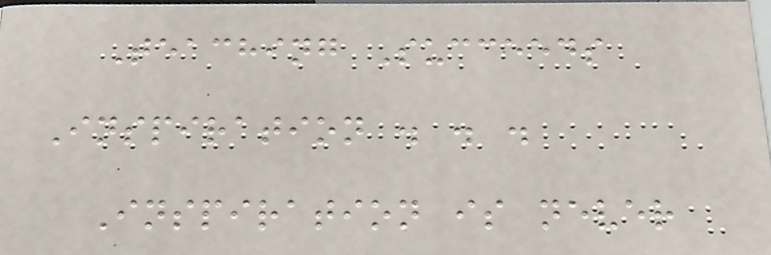Teaching Succeeds
Inspiration . . .
Inspiration is never
